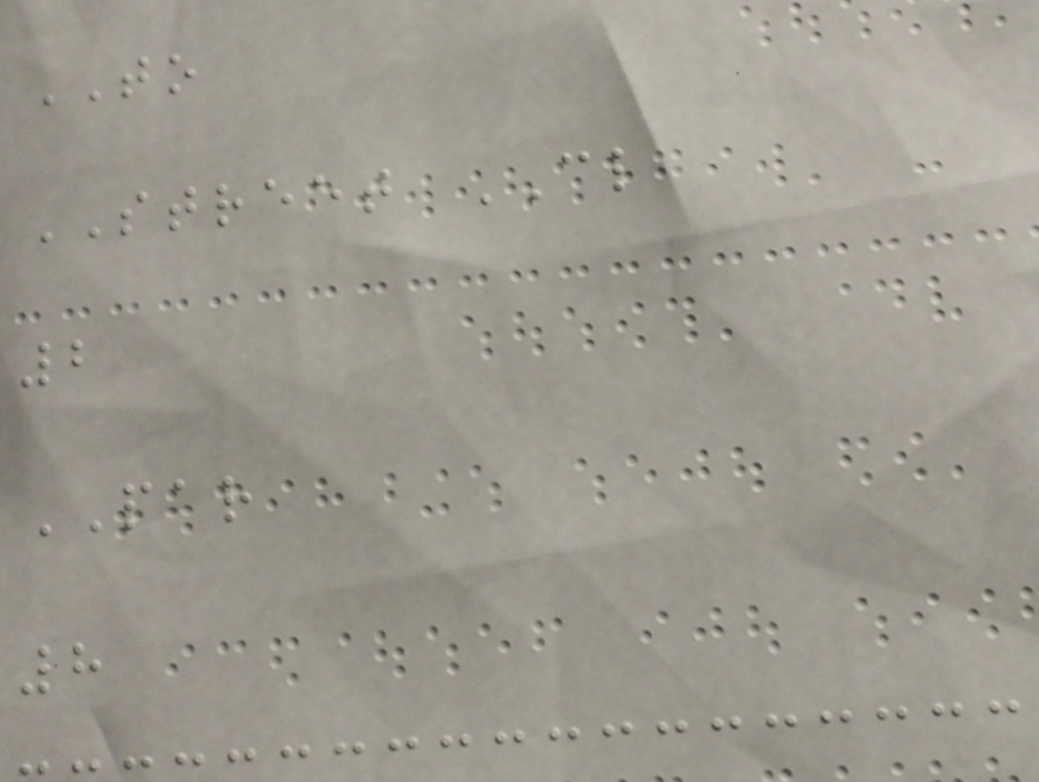TO
STREET CL
2
PAR
8
